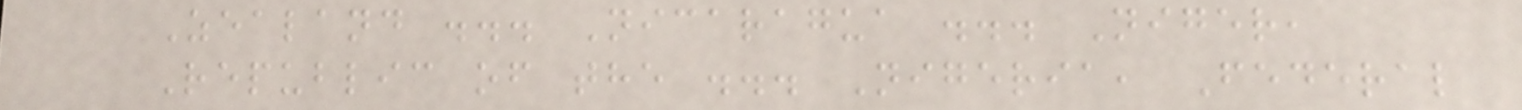Zealand ... Nicaragua ... Niger,
Republic of the ... Nigeria, Federal
